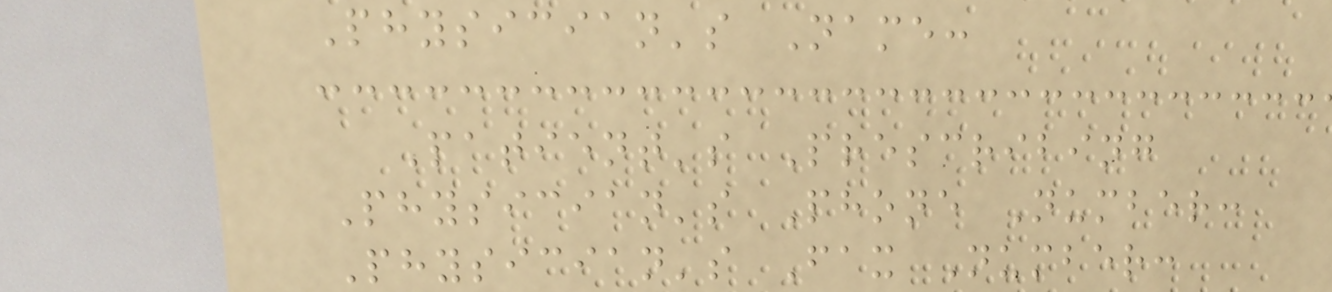Physician's Name:
Patient's Prescribing
Physician's Phone Number:
Physician's Fax Number:
